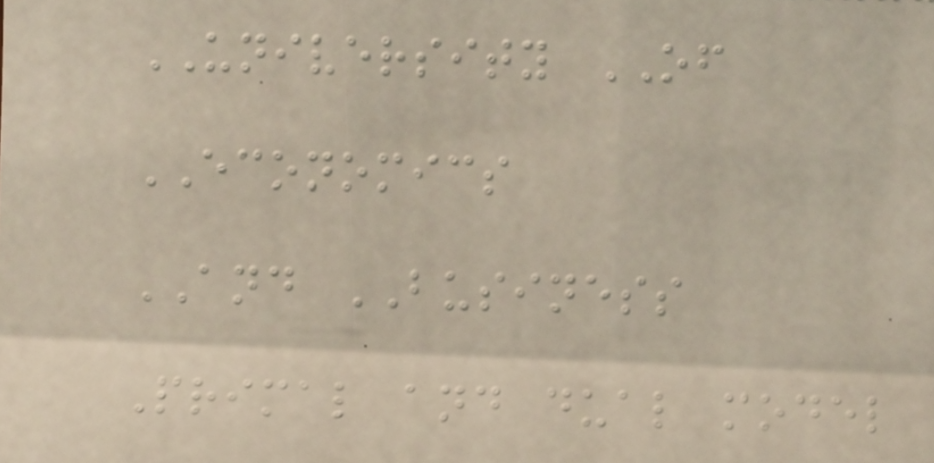UNIVERSITY OF
ECONOMICS
AND BUSINESS
Primal and dual model
